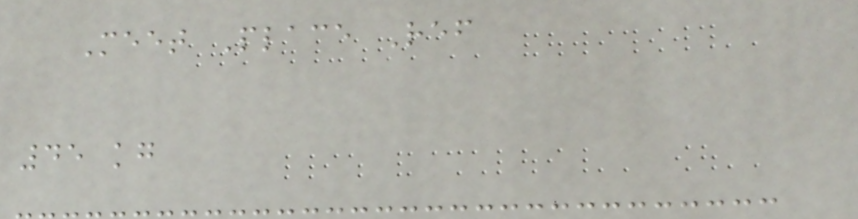Meet Place Ref
45 kg
